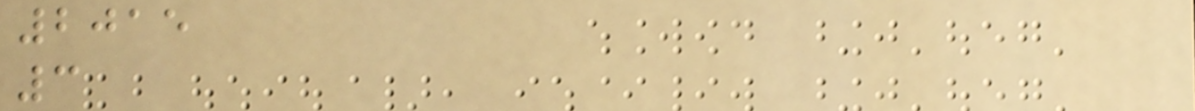2015
3
